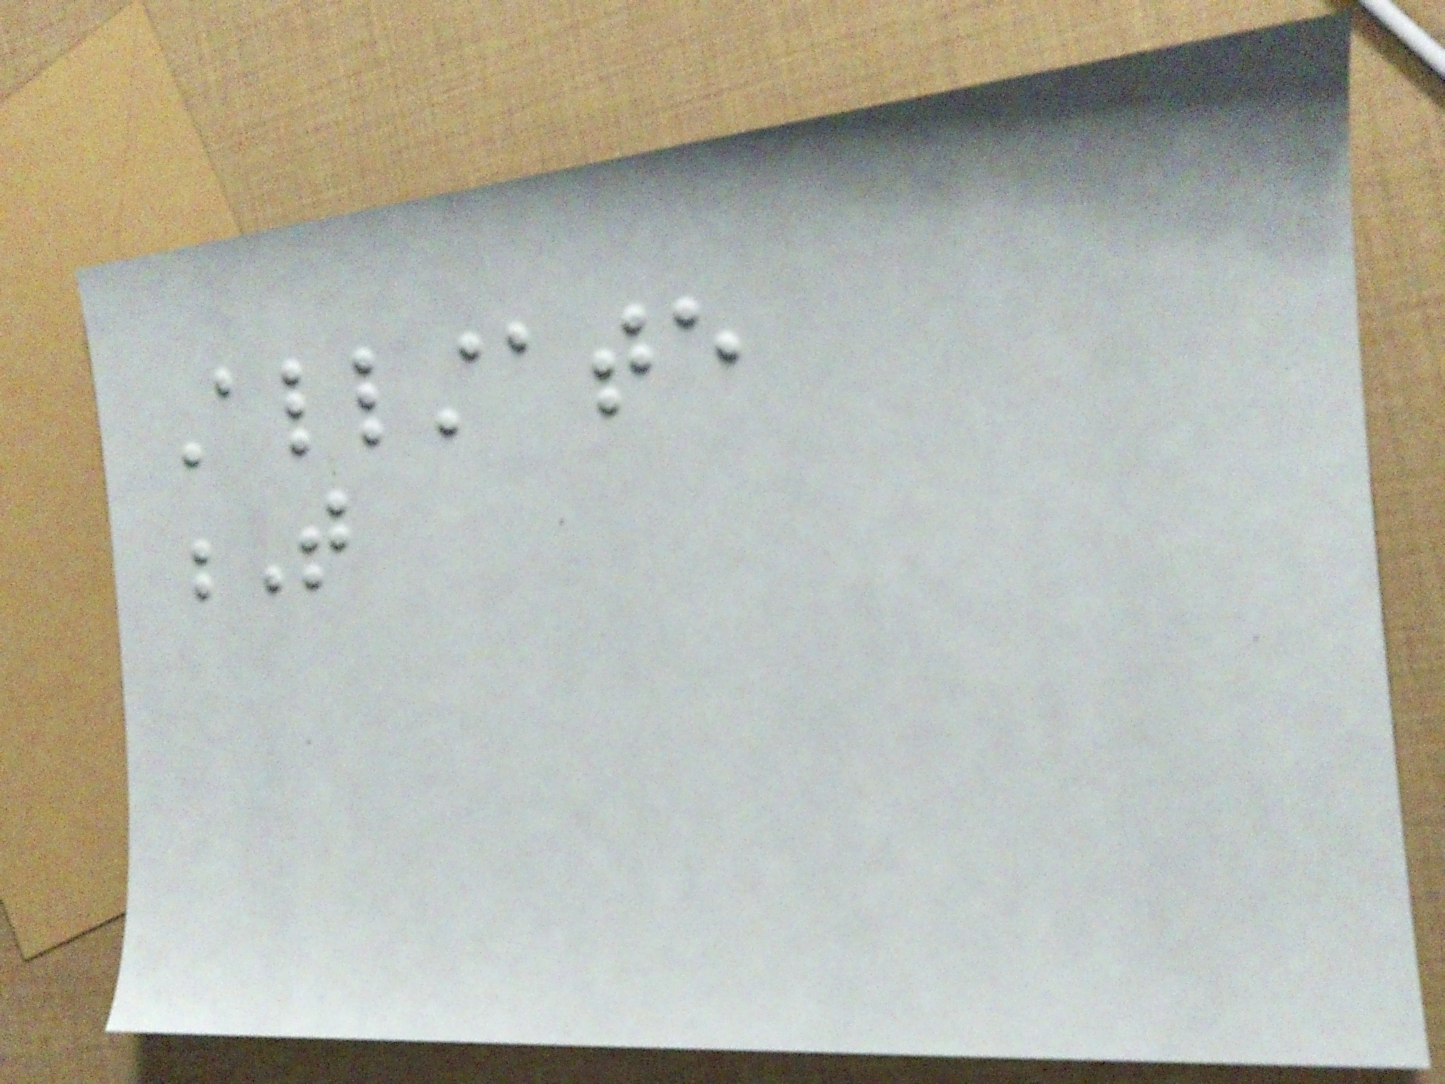Allstate
T
